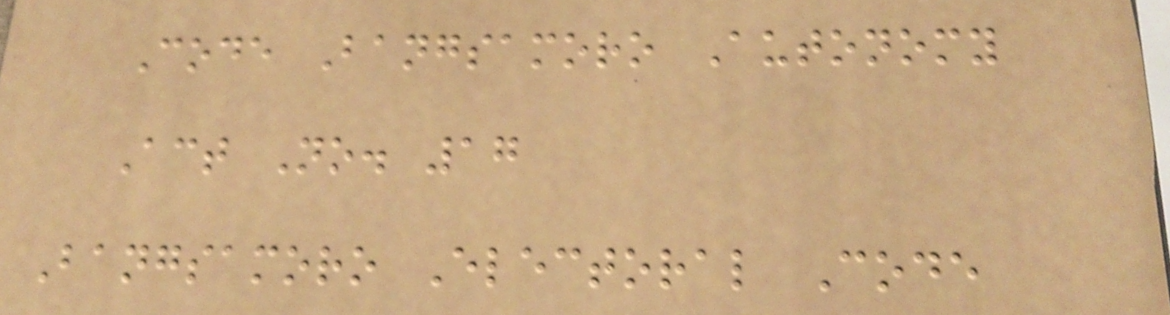Code Bangsamoro Autonomy
Act No. 17
Bangsamoro Electoral Code
